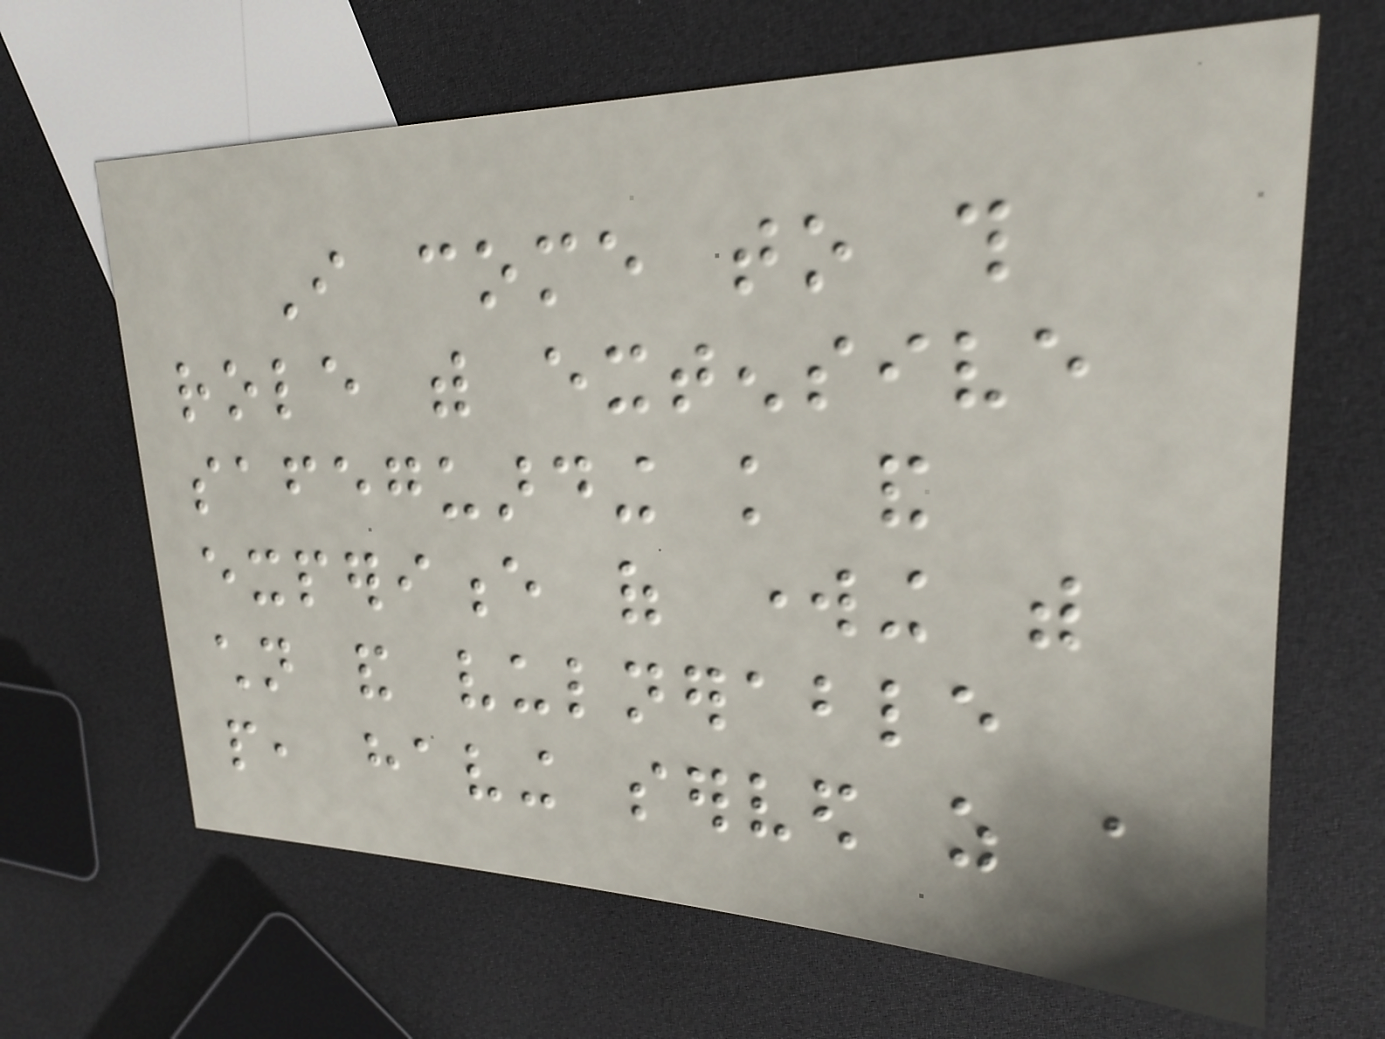I come to this
role with extensive
safeguarding knowledge and
experience of working with
children and vulnerable
people, having served as a
